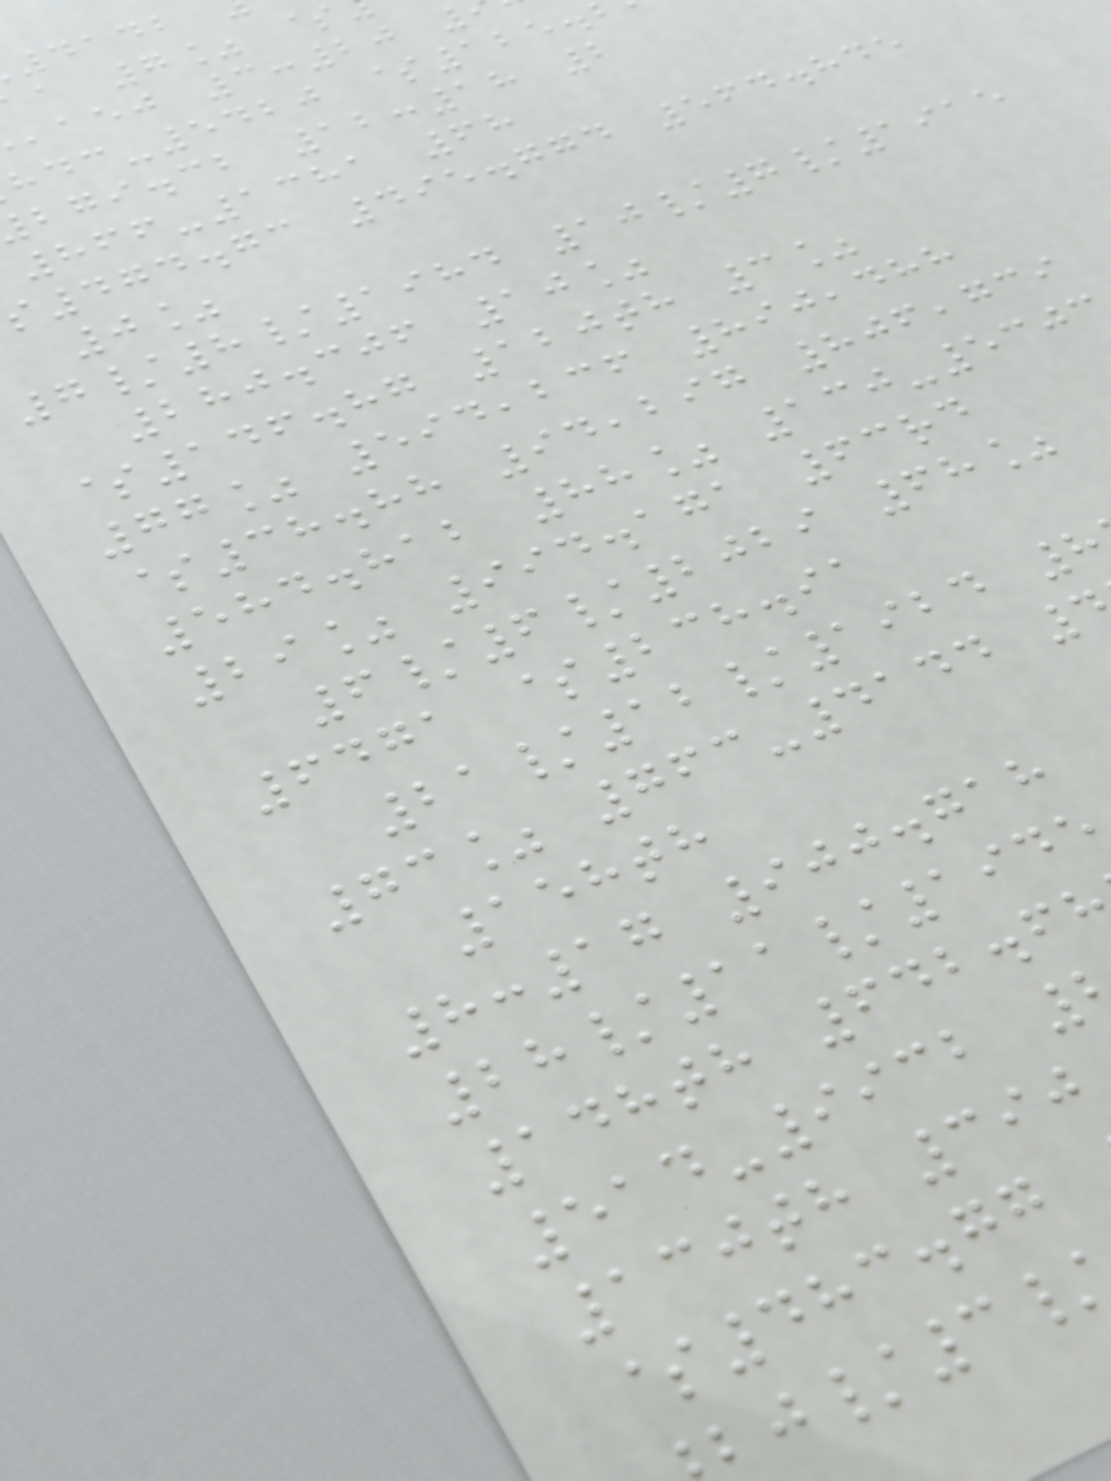a 7% $
,aej 3:20
-5420 $125.
bgi.cb 12:18 2
866-1381 68
474.73 495.774 564.845
0%
7/8/1984 10/7/1915
280.306 10%
$146.87 120th 3%
77% 594,236 890,488
$38.88 94,297 806,739
584.812 88% 130-530
29% 994.171 63rd
6/6/2029 68%
6471 $238.91
21/12/1924 8
73% 763-4144
158th
8:17 900.718
28/11/1945
148th 642.6
514-9932
130th 390
$483.77
